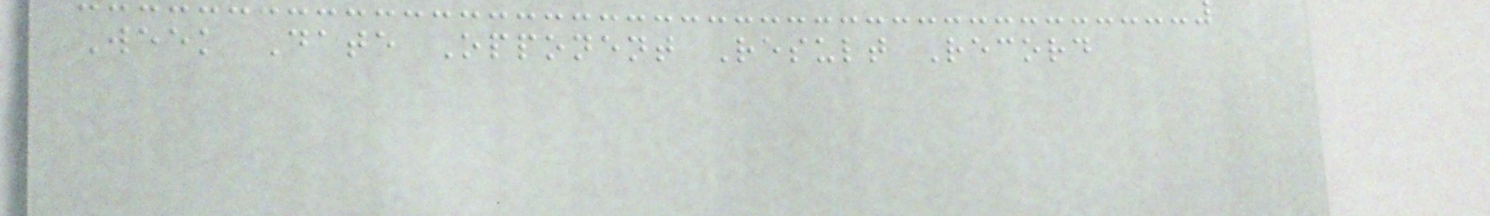Week Date Opponent Result Record
